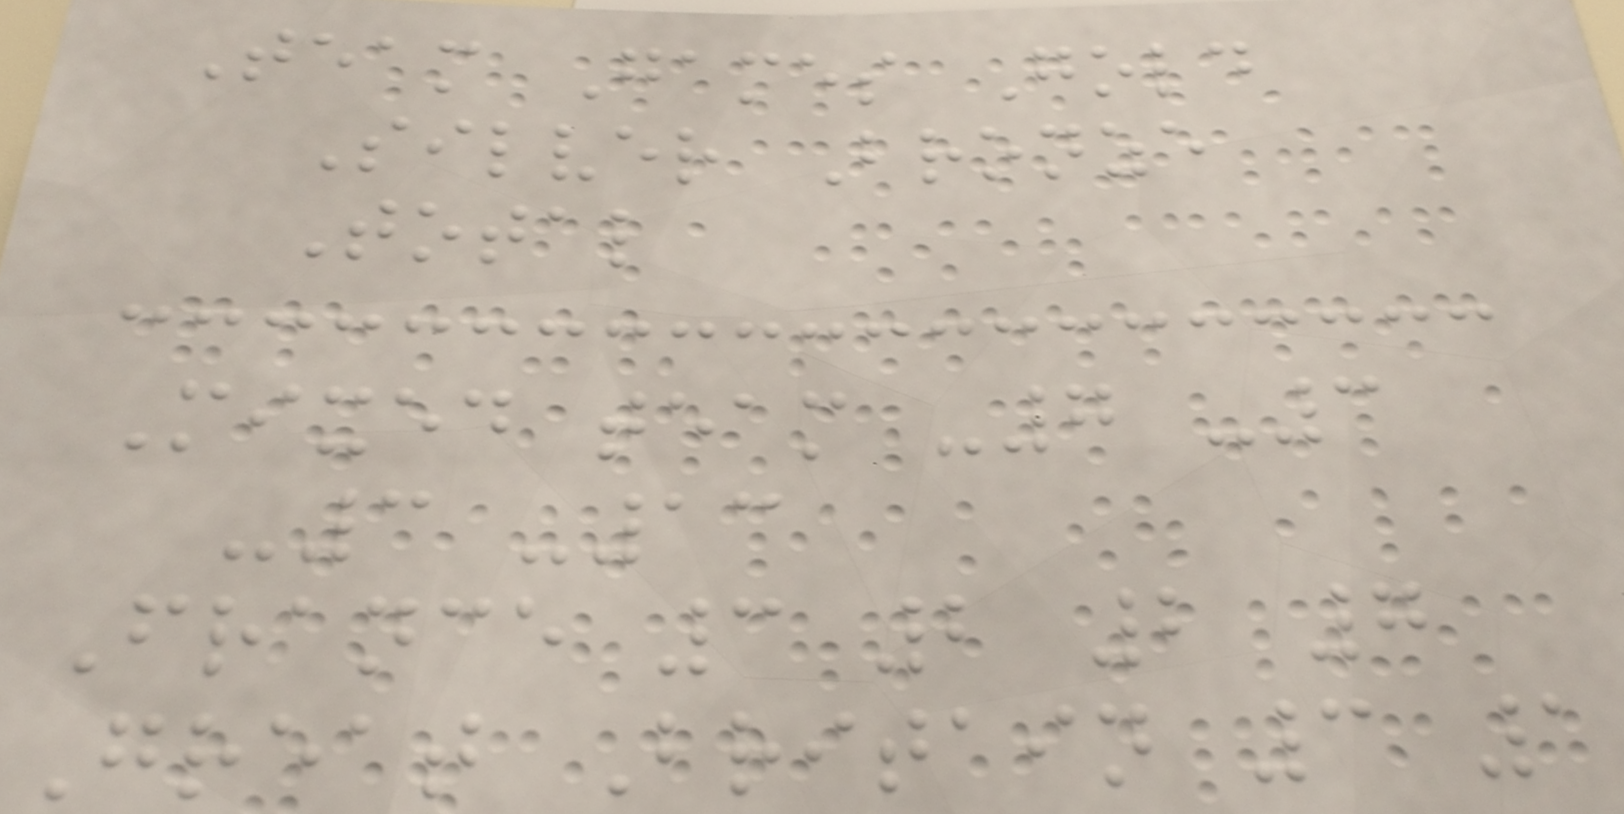Team Games Gold
Silver Bronze
Total
Mixed team -7 -3
-3 -13
France 3 2 2 7
Great Britain 3 1
